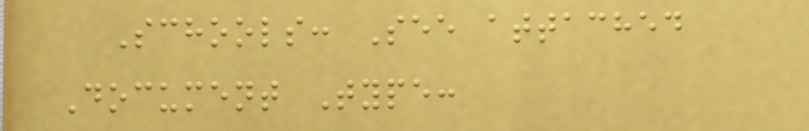Schools: See attached
Document Type:
